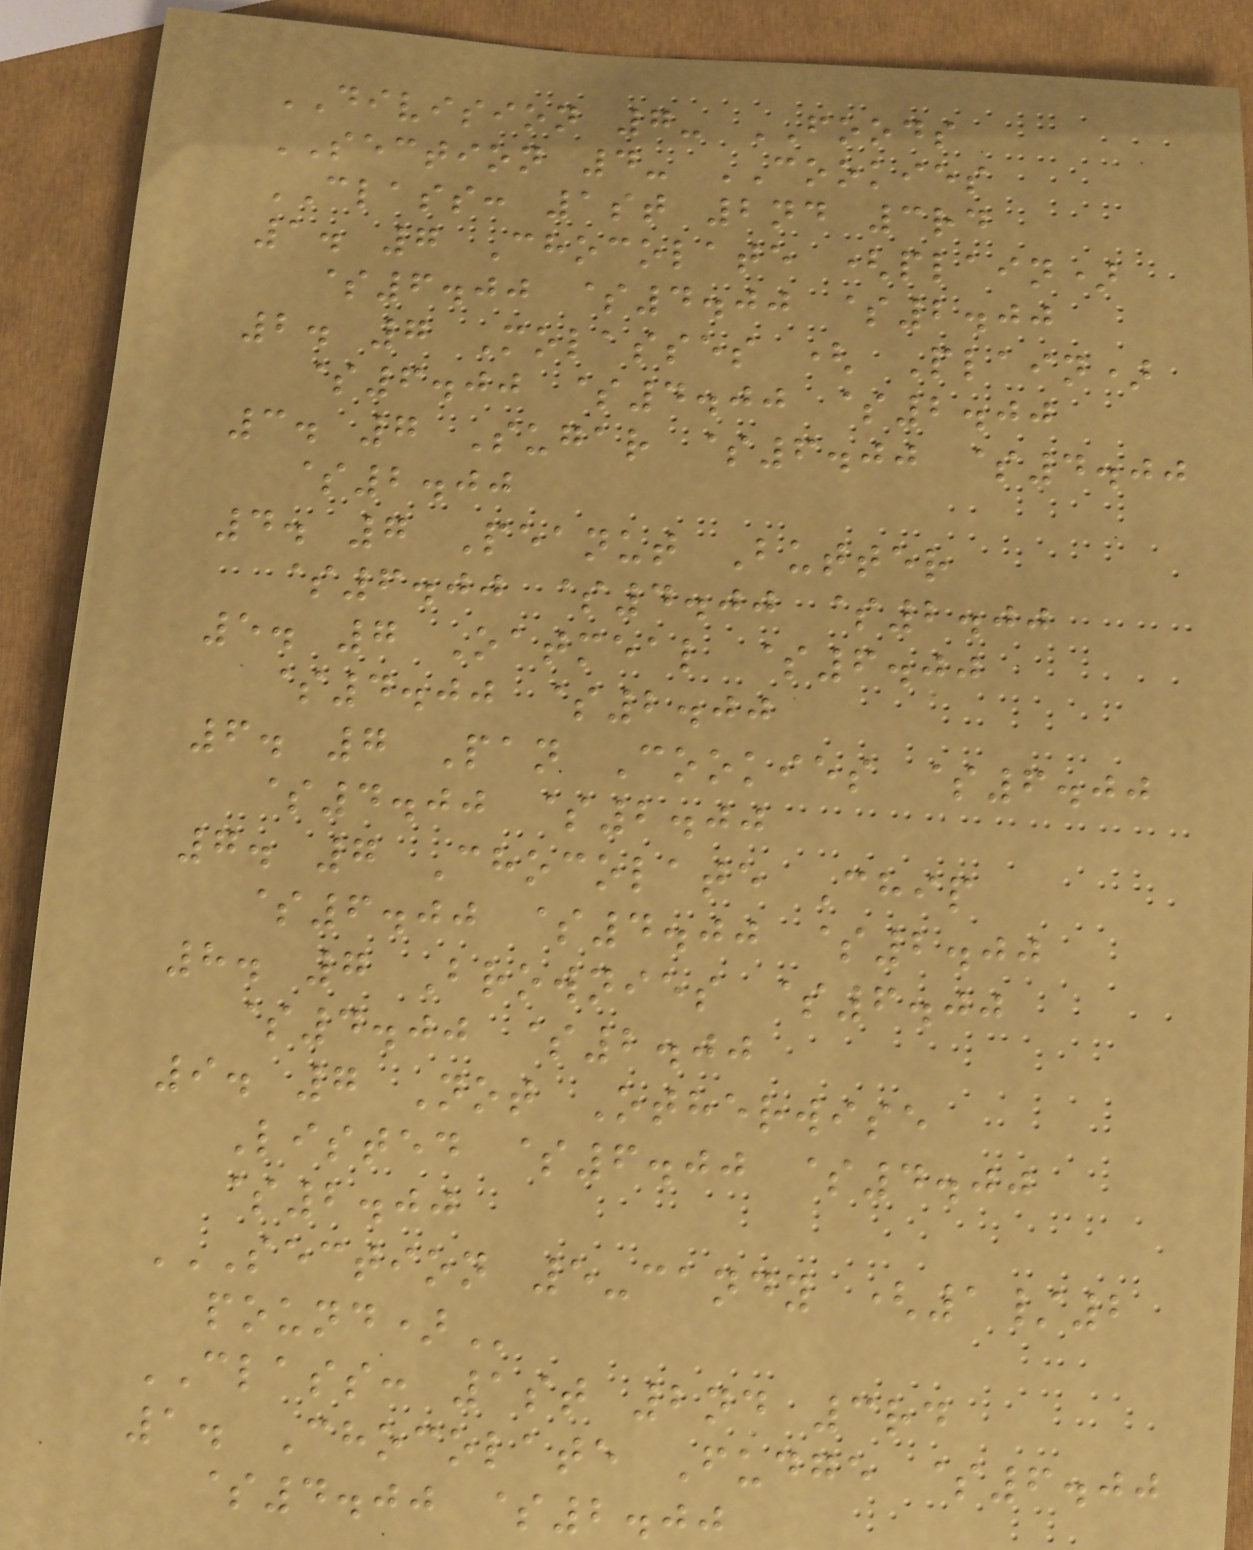DIVISION 7- FOODS
SECTION 4- COOKIES
CLASS: 1st 2nd 3rd
1. 7 Chocolate (plain)
$6.00 $4.00 $2.00
2. 7 Molasses ( Plain)
$6.00 $4.00 $2.00
3. 7 Sugar $6.00 $4.00
$2.00
4. 7 Peanut Butter
$6.00 $4.00 $2.00
5. 7 Oatmeal $6.00
$4.00 $2.00
6. 7 Pan Cookies $6.00
$4.00 $2.00
7. 7 Chocolate Chip
$6.00 $4.00 $2.00
8. 7 Brownies $6.00
$4.00 $2.00
9. 7 Not Otherwise
Listed $6.00 $4.00
$2.00
SECTION 5-CANDY (1/2
POUND)
CLASS: 1st 2nd 3rd
1. Chocolate Fudge $6.00
$4.00 $2.00
